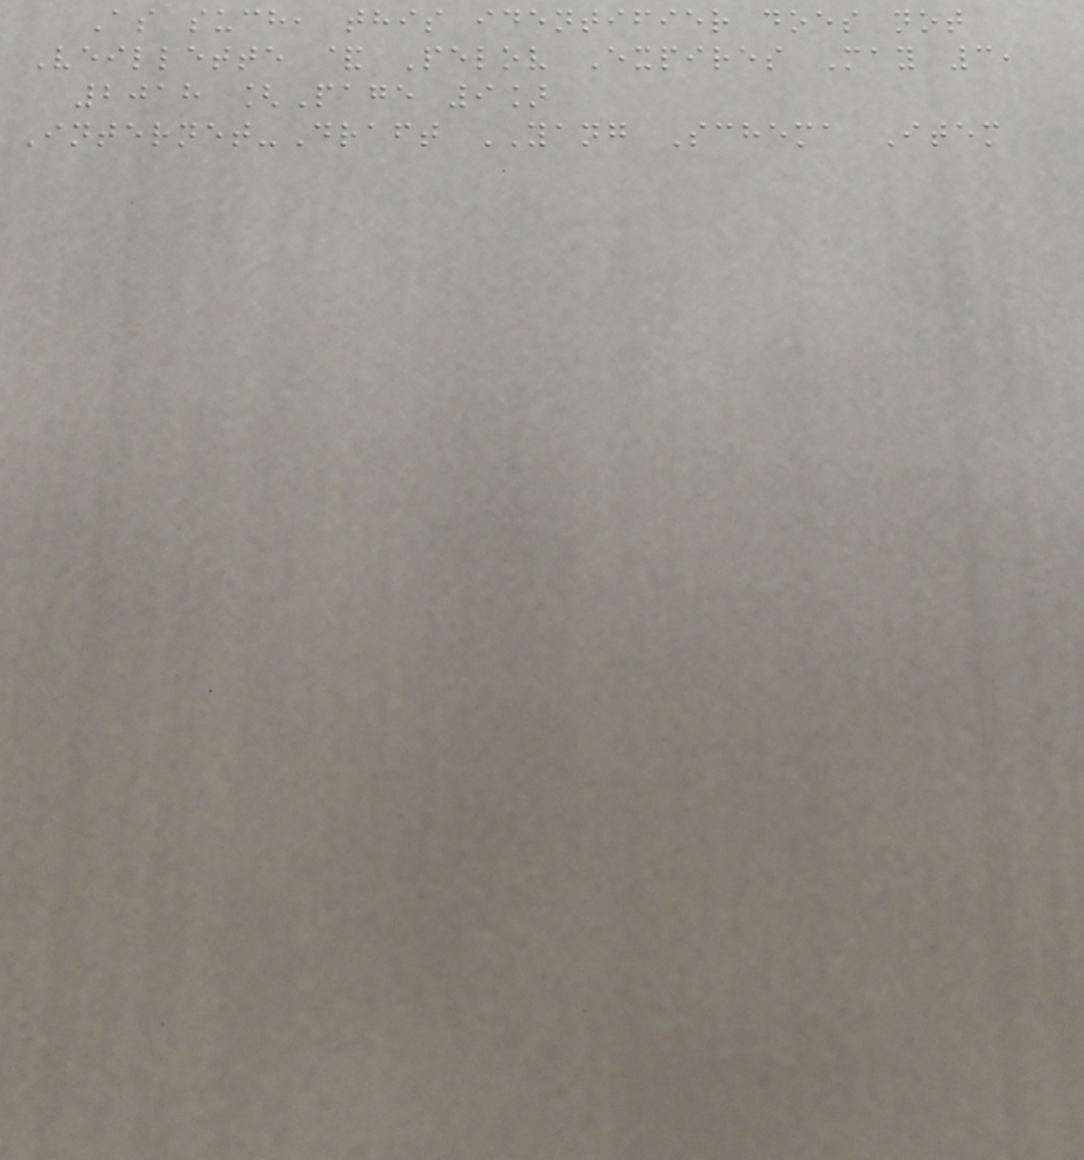As such, this identifier does not
Veillette & Pelov Expires May 3,
2018 [Page 9]
Internet-Draft YANG Schema Item
